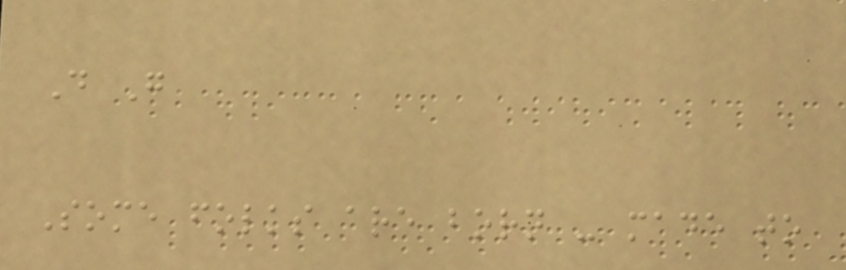D G
Some folks are born - made to
